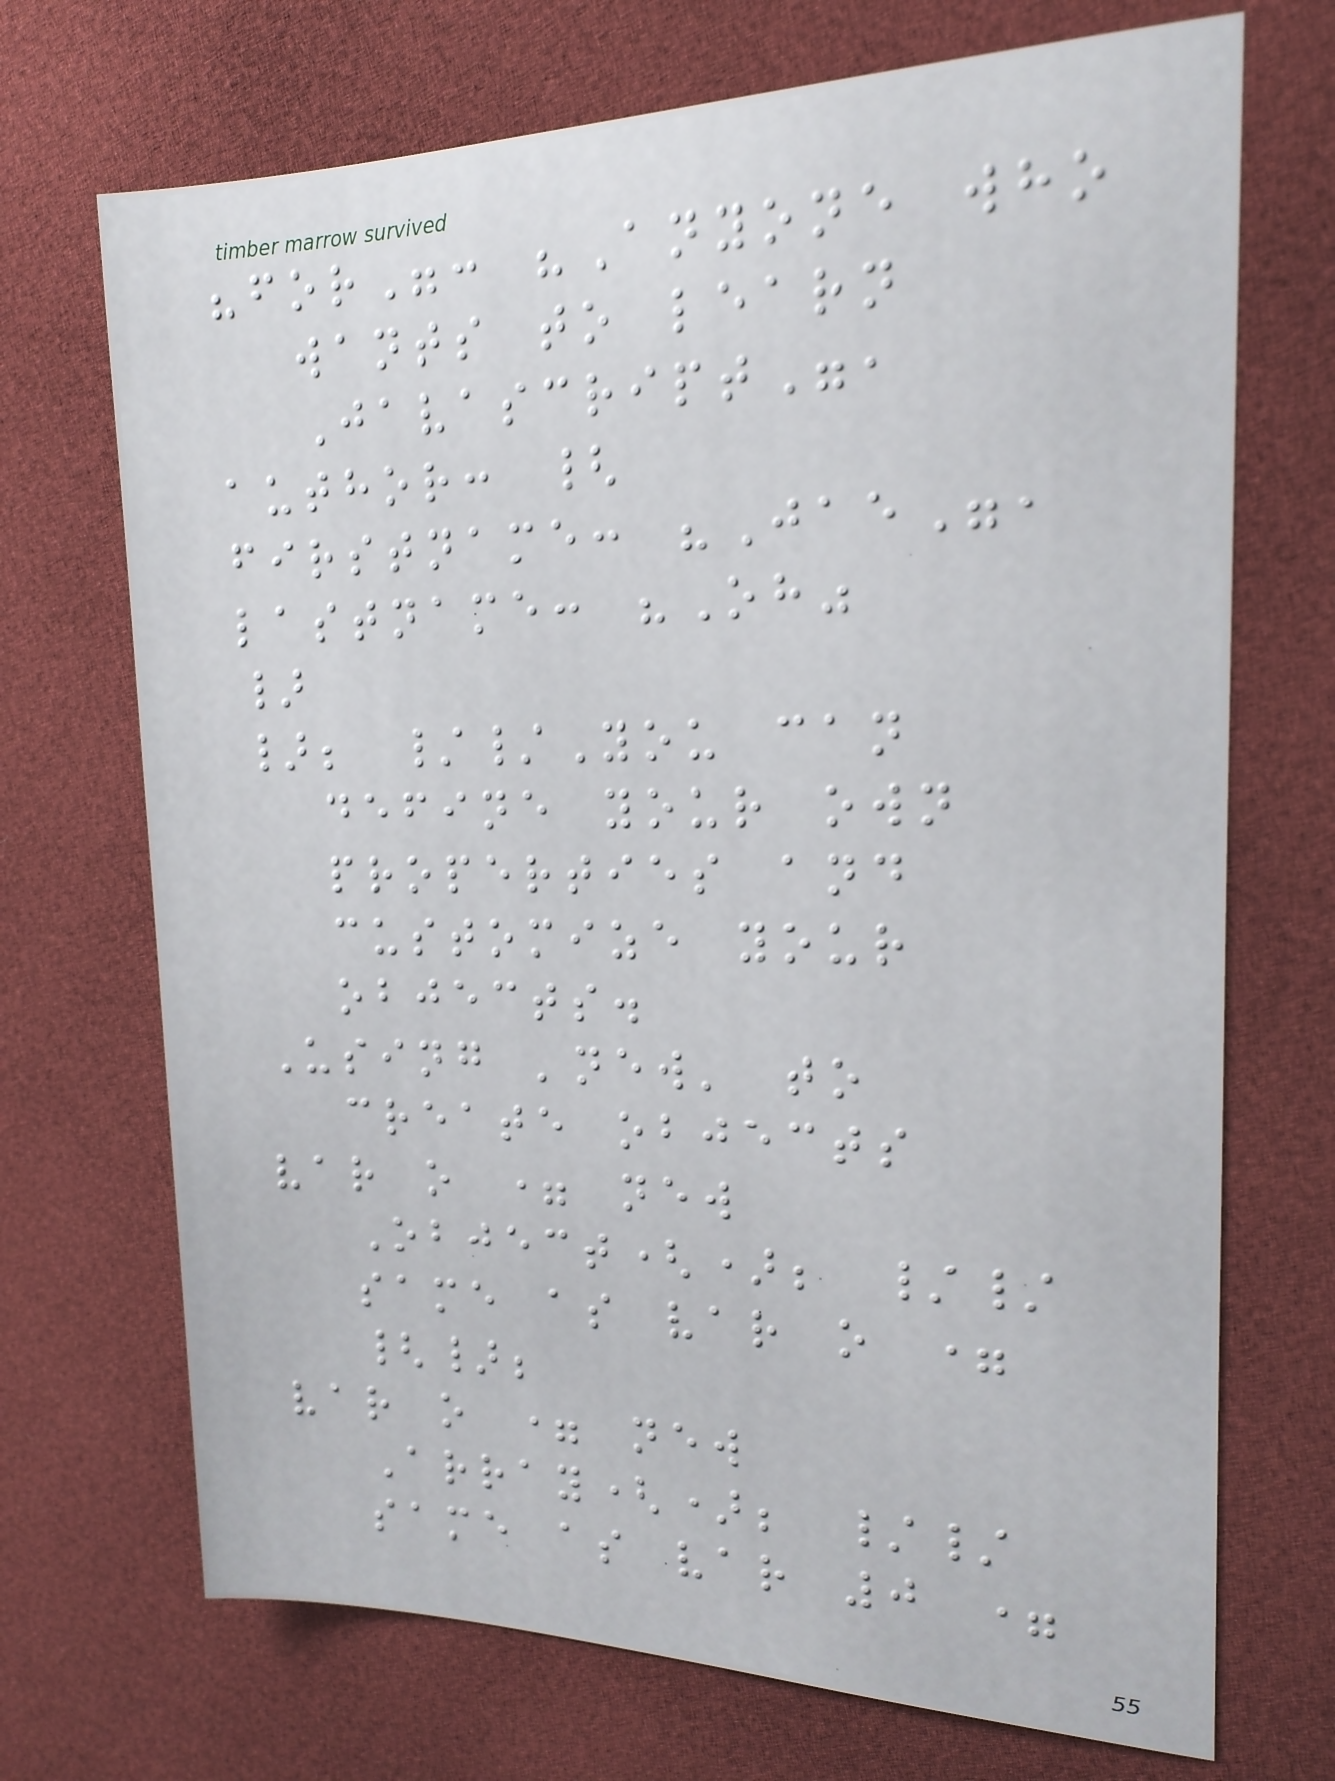"for": "Anyone who
wants to learn
Javascript",
author: {
firstname: "Jae",
lastname: "Oh"
}
}; //You can
define your own
properties and
customize your
objects.
Using 'new' to
create objects
var o = new
Object(); //
same as var o =
{};
var o = new
Array(); //
same as var 0 =
